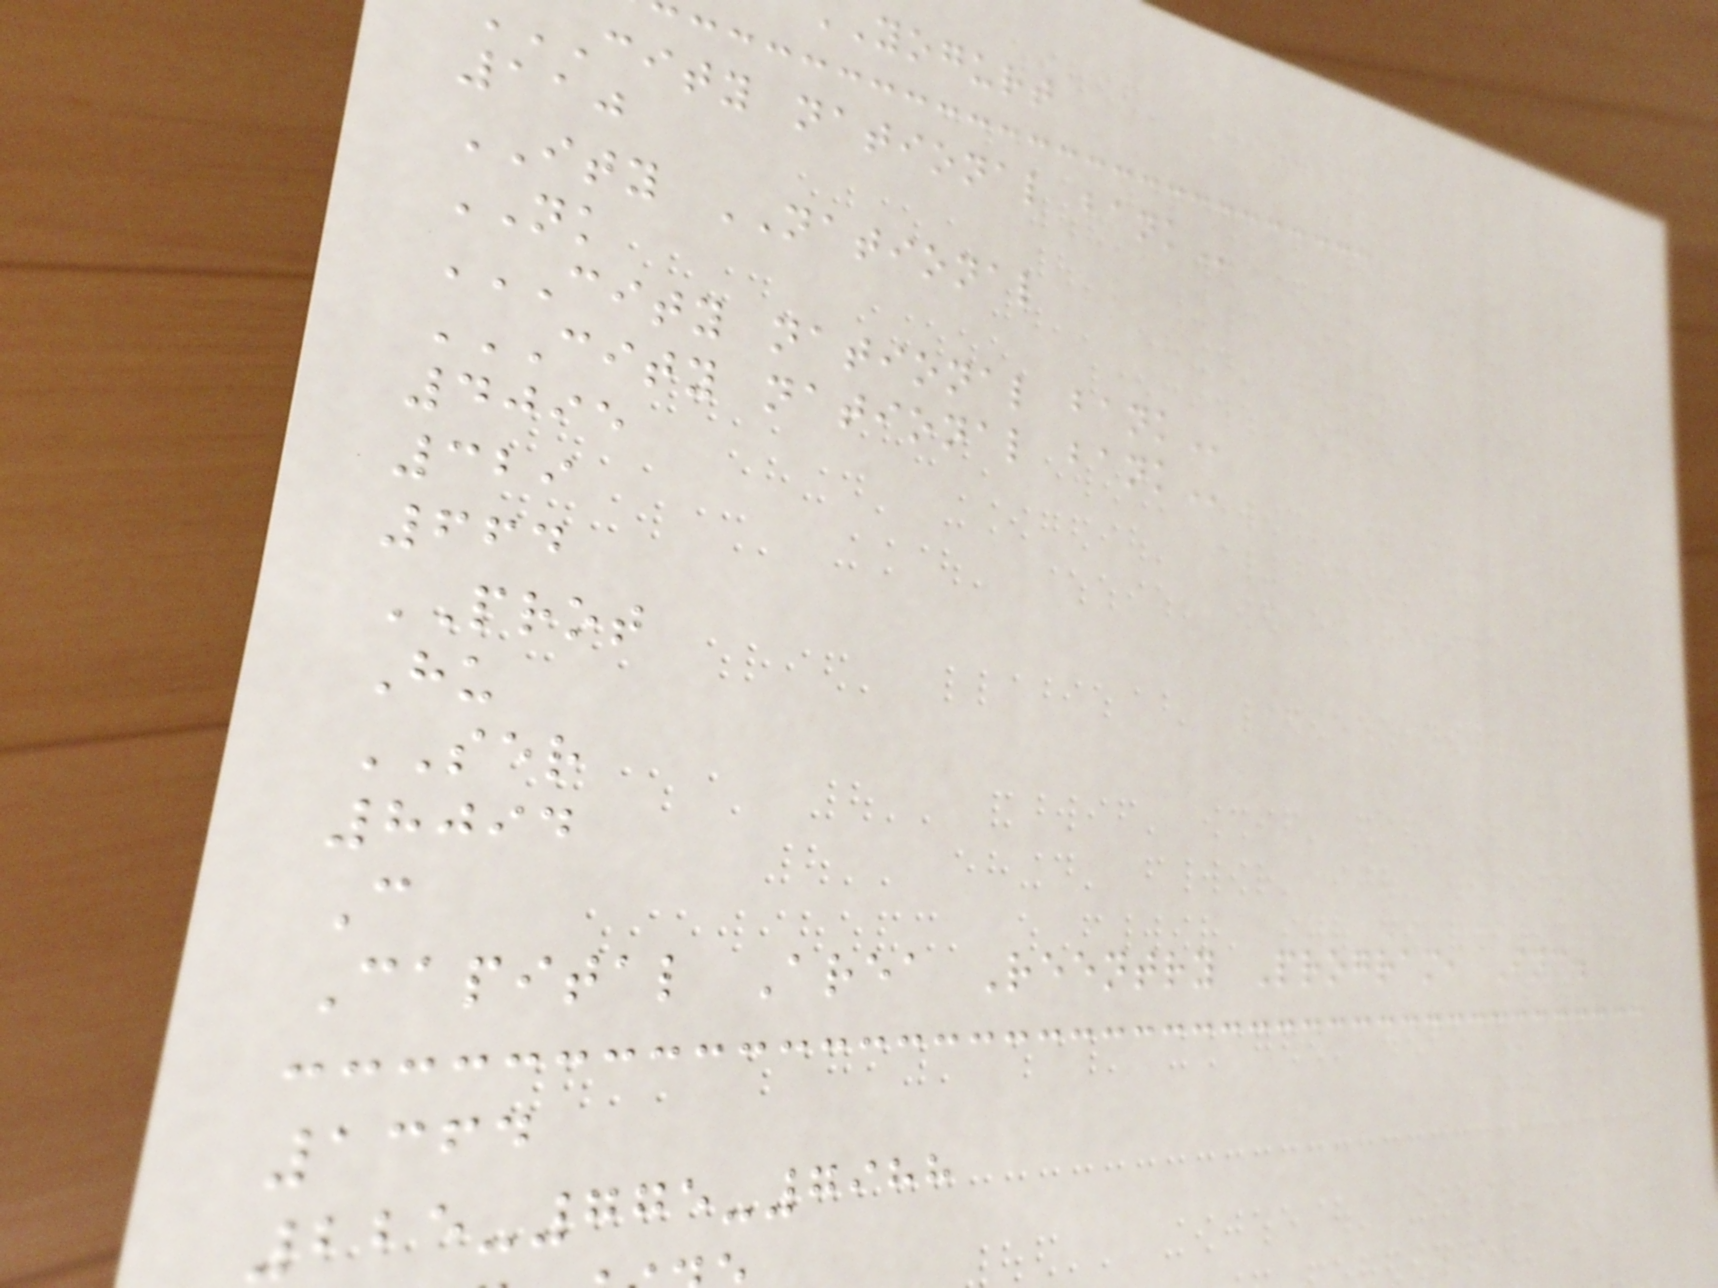yogurt
city national
110
ITY NATIONAL
NK
CITY NATIONAL BANK
CITY NATIONAL BANK
4095
329
664
PROT
Hu
SER
8094
C
Capital Area Reentry Program, Inc.
1364
225-775-7988
